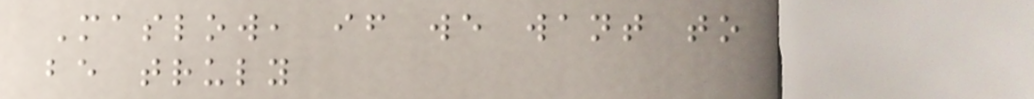Maslow, if we want to
be truly
